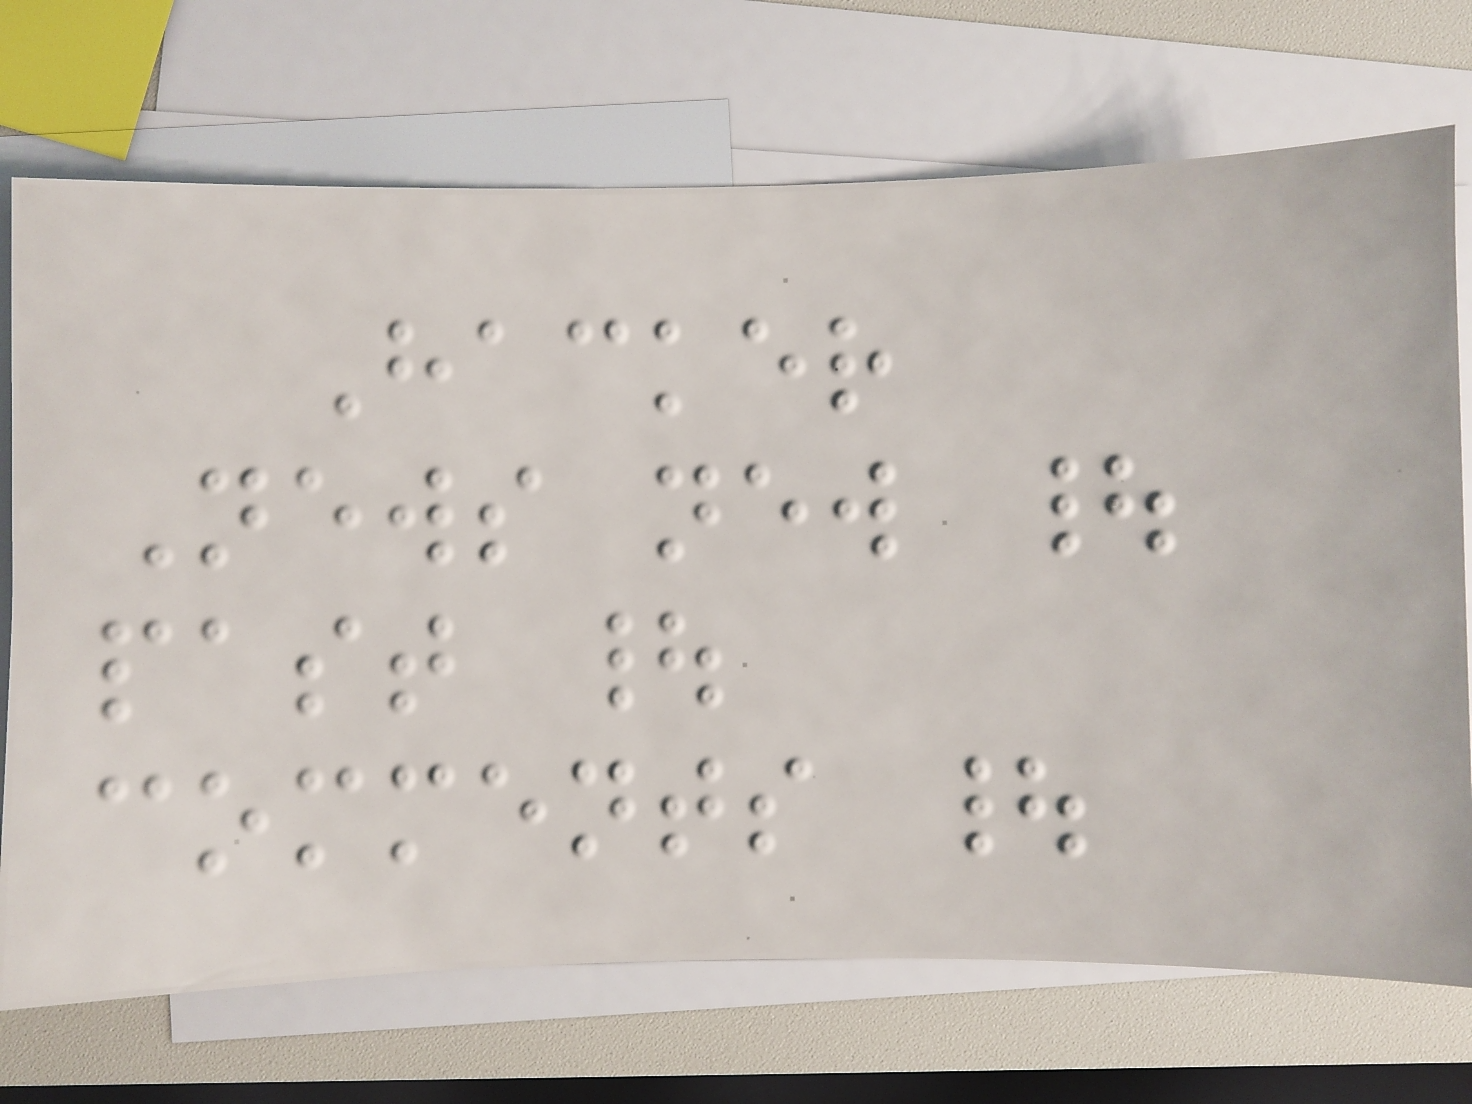Hacker
News new |
past |
comments |
